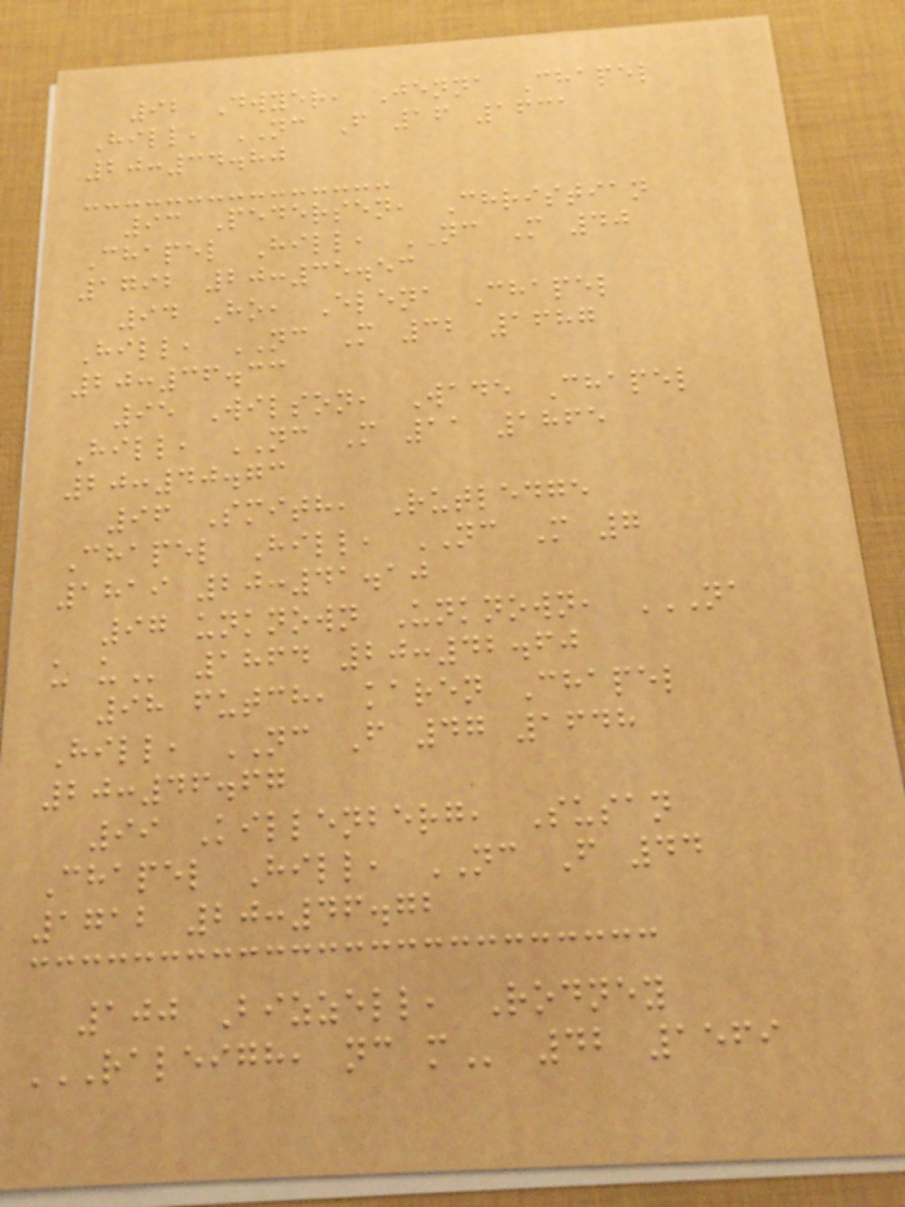92 Dwyer, Jenna Chapel
Hill, NC F 16 1631
20:34.80
93 Pedersen, Christian
Chapel Hill, NC M 40
1792 20:35.53
94 Ho, Elena Chapel
Hill, NC M 32 1687
20:36.33
95 Wilson, Wade Chapel
Hill, NC M 11 1865
20:40.73
96 Smith, Rutledge
Chapel Hill, NC M 7
1819 20:41.10
97 unknown Unknown, NA
U U 1864 20:42.60
98 futch, karen Chapel
Hill, NC F 47 1648
20:46.67
99 Killenberg, Susan
Chapel Hill, NC F 44
1712 20:46.72
100 Bizzell, Rodney
RALEIGH, NC M 42 1569
